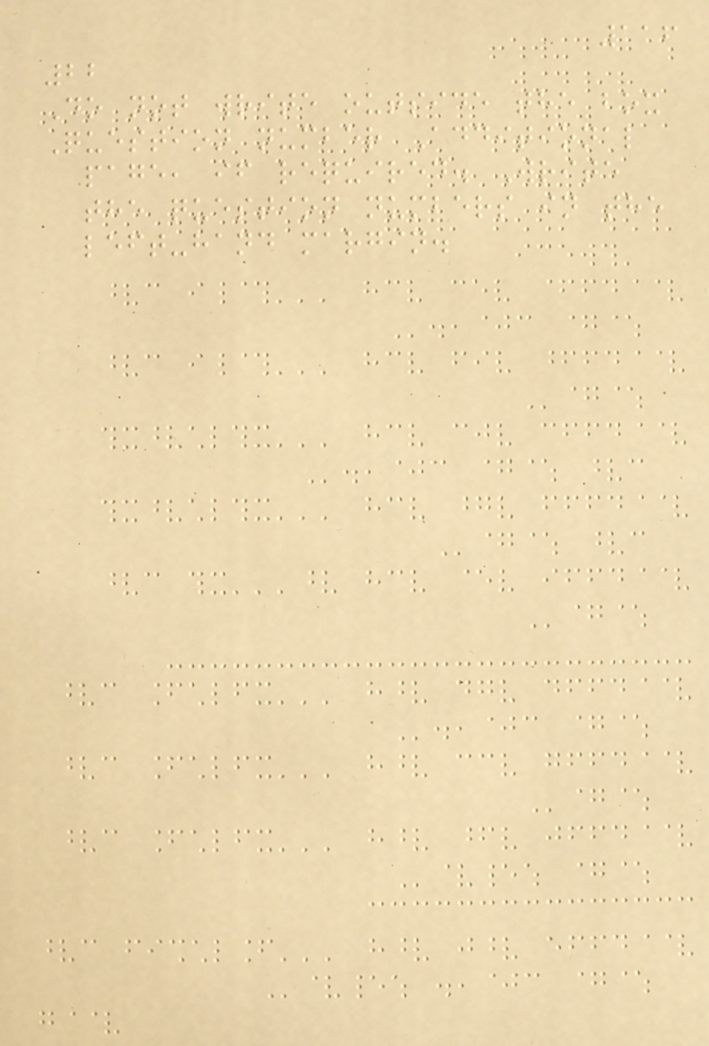116
22
Do not write outside the box
Question number Additional
page, if required. Write
the question numbers in the
left-hand margin.
